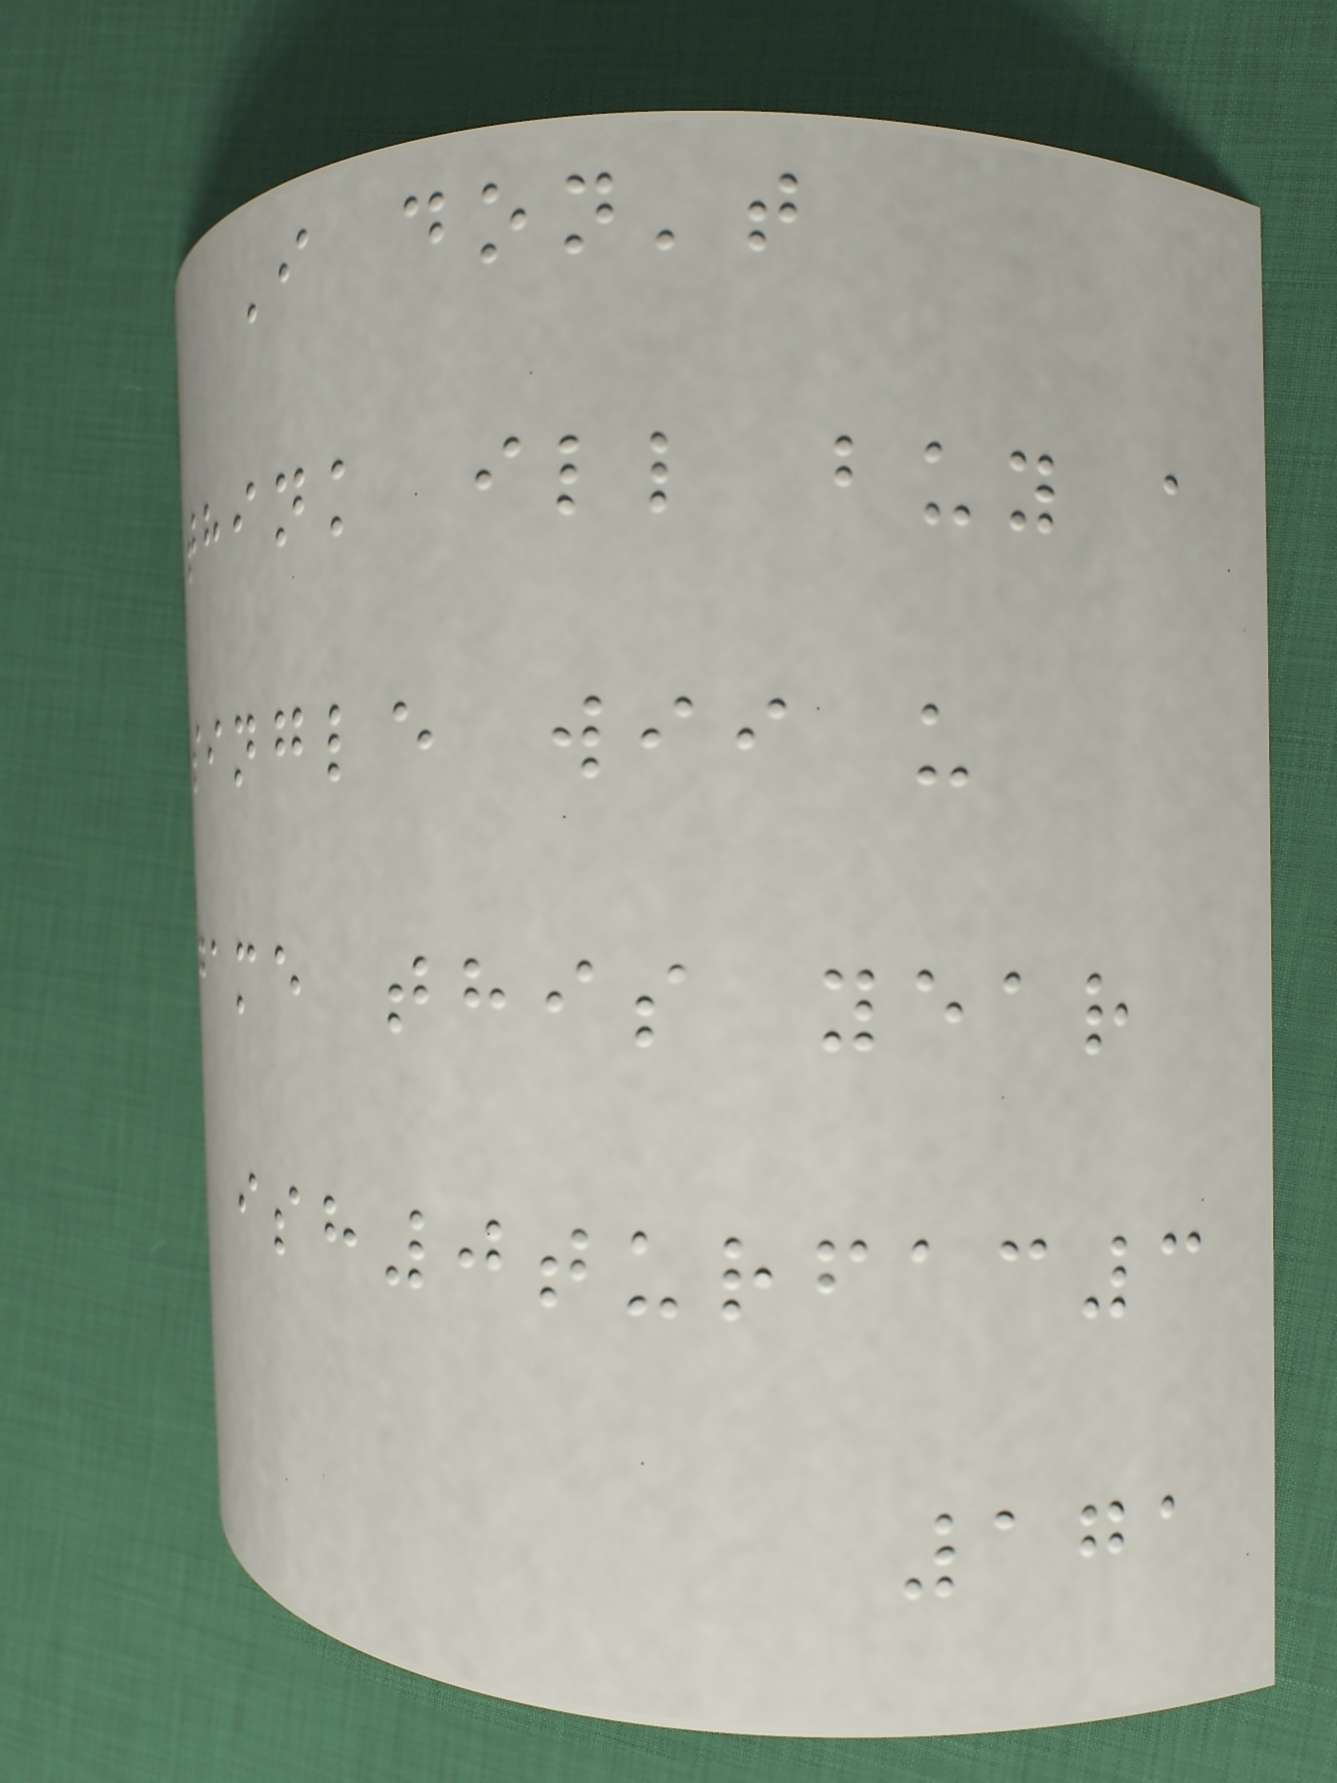I don't
think ill buy a
single wii u
game this year
ish0turfac3
171
